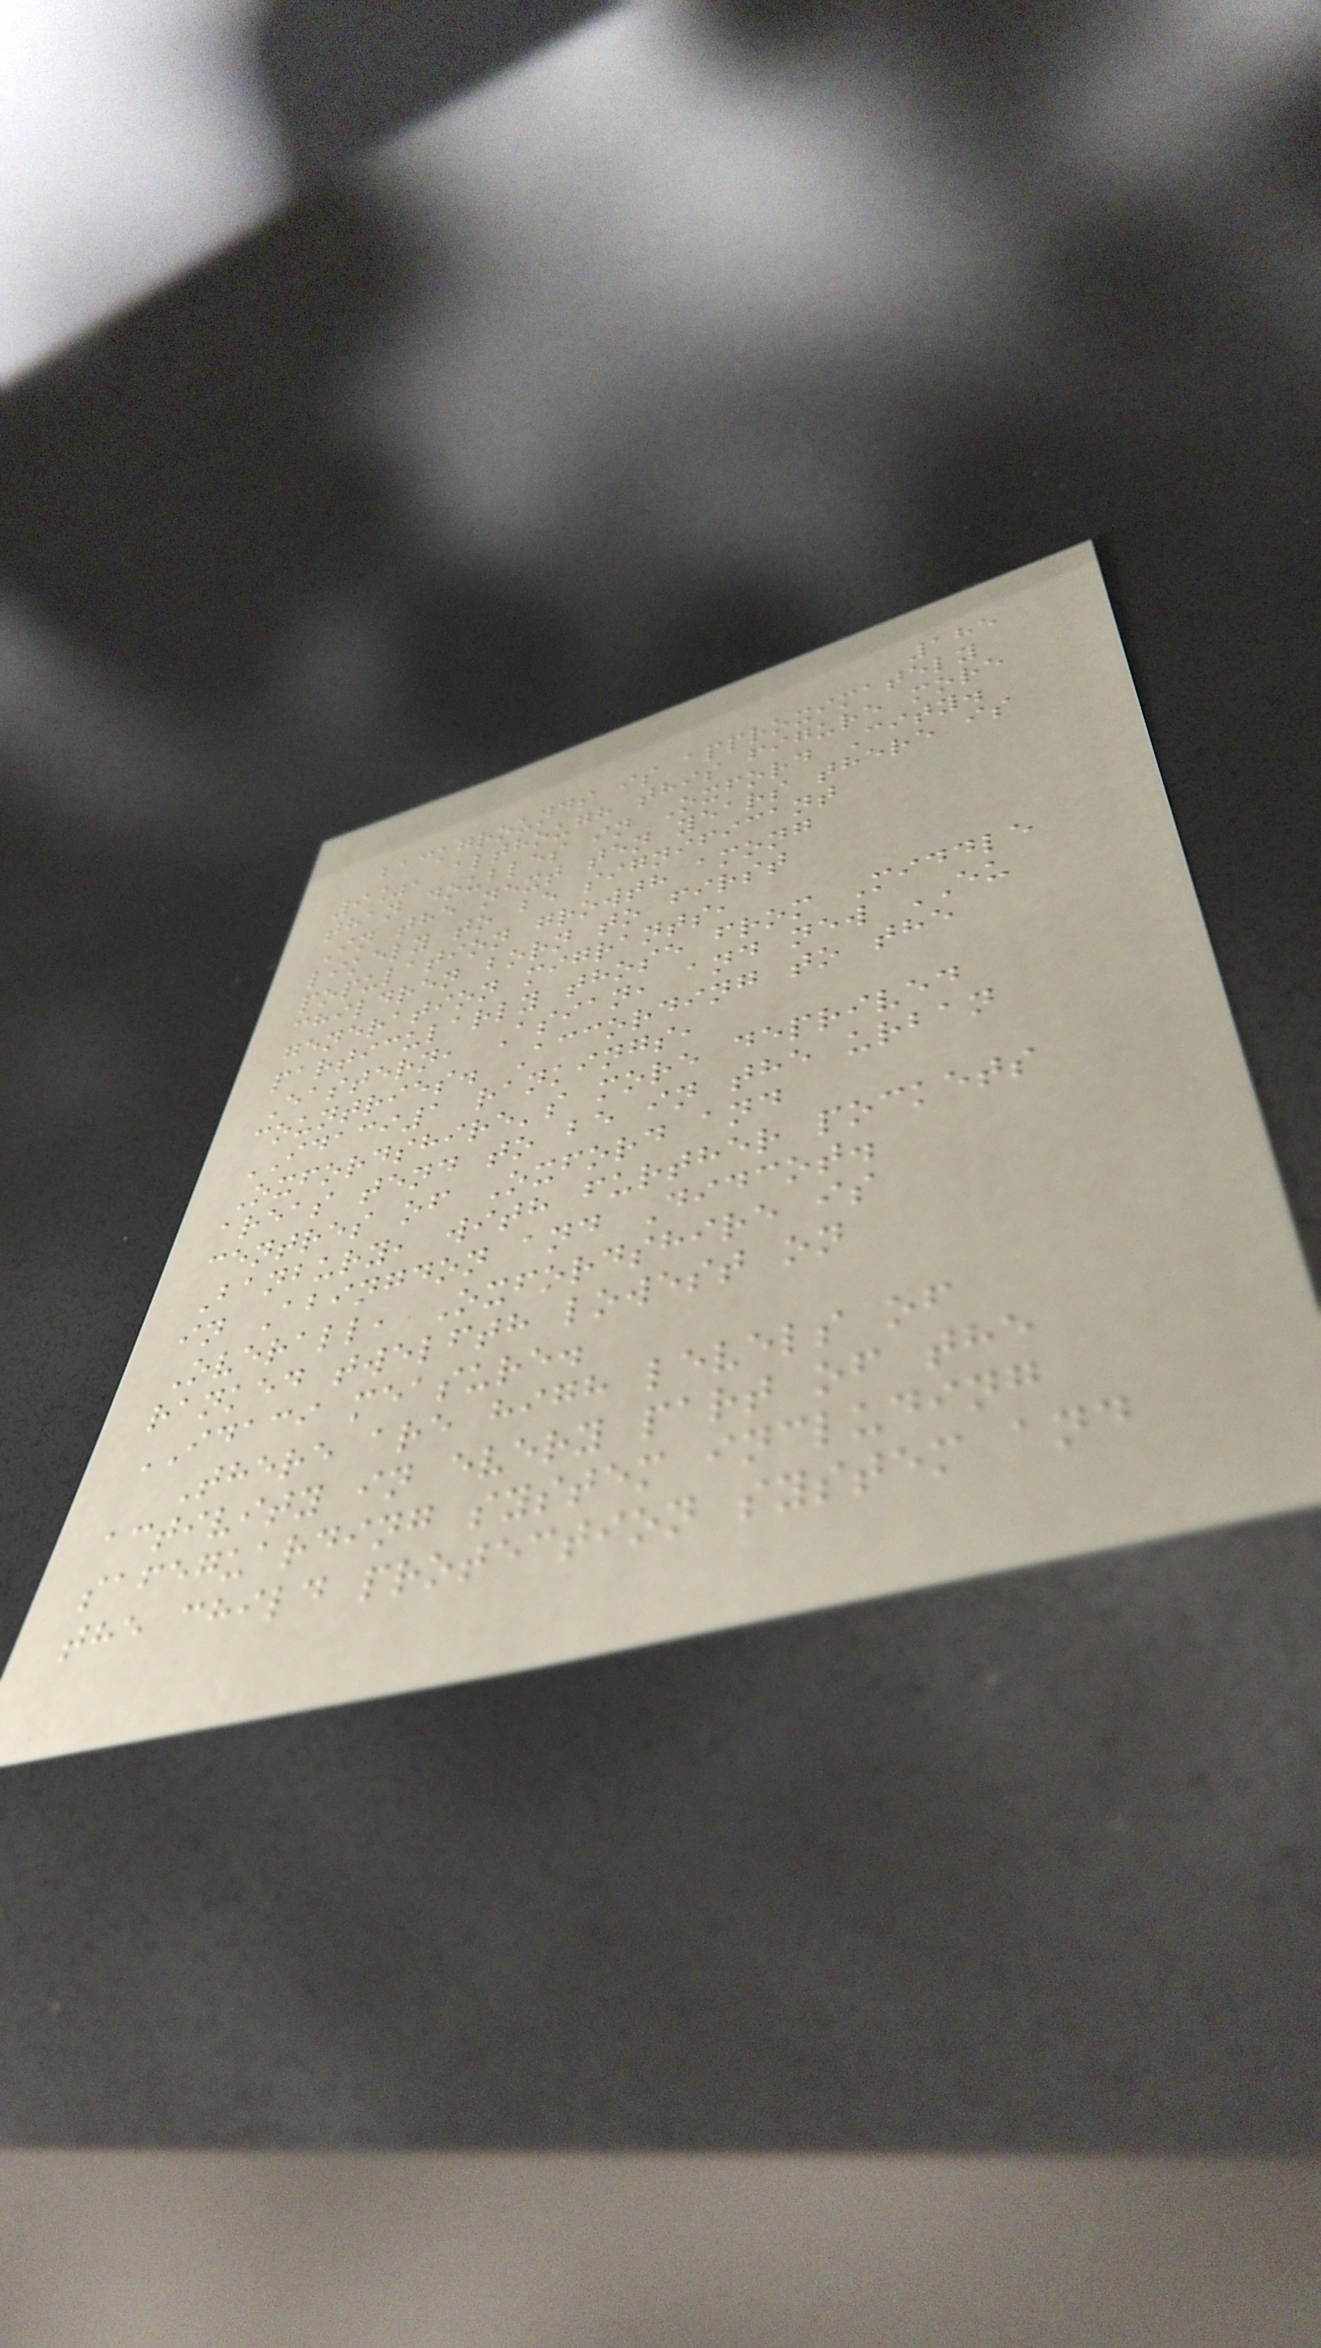185
backgrounds is approximately
9%, although this figure more
than doubles in Oxford City.
In the next ten years there is
likely to be significant
population growth among
children born to first
generation migrants,
particularly those from Middle
Eastern, Asian, and new EU
countries. According to the
IDACI1 rankings,
Oxfordshire's more deprived
areas tend to be in the urban
centres of Oxford and
Banbury, with further pockets
in Abingdon and Didcot.
Overall, Oxfordshire is
ranked twelfth lowest on
IDACI measure.
There are high levels of
activity in every part of the
safeguarding system including
the child protection system and
